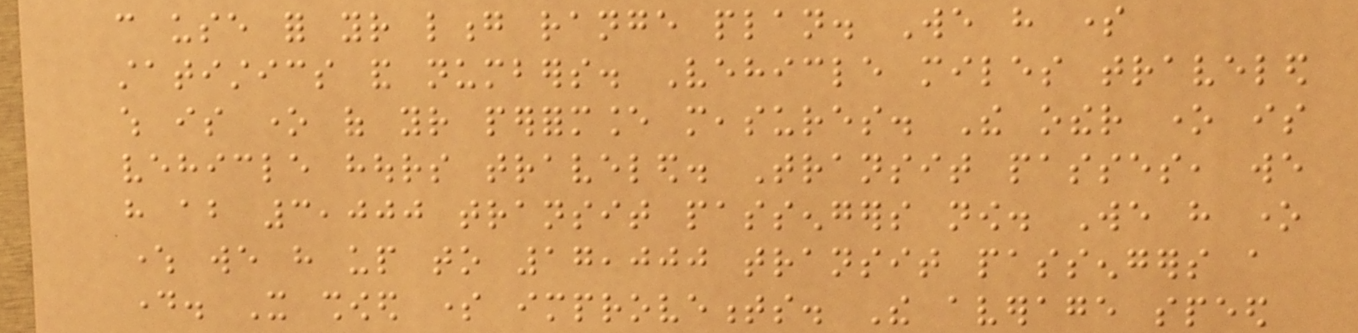can use for your long range plan. We have some
statistics and numbers. Vehicle miles traveled
which is one of your performance measures. The other one is
vehicle hours traveled. Transit passes, we
have about 3,000 transit passengers now. We have one
where we have up to 17,000 transit passengers a
day. It showed some improvements. The average speed
